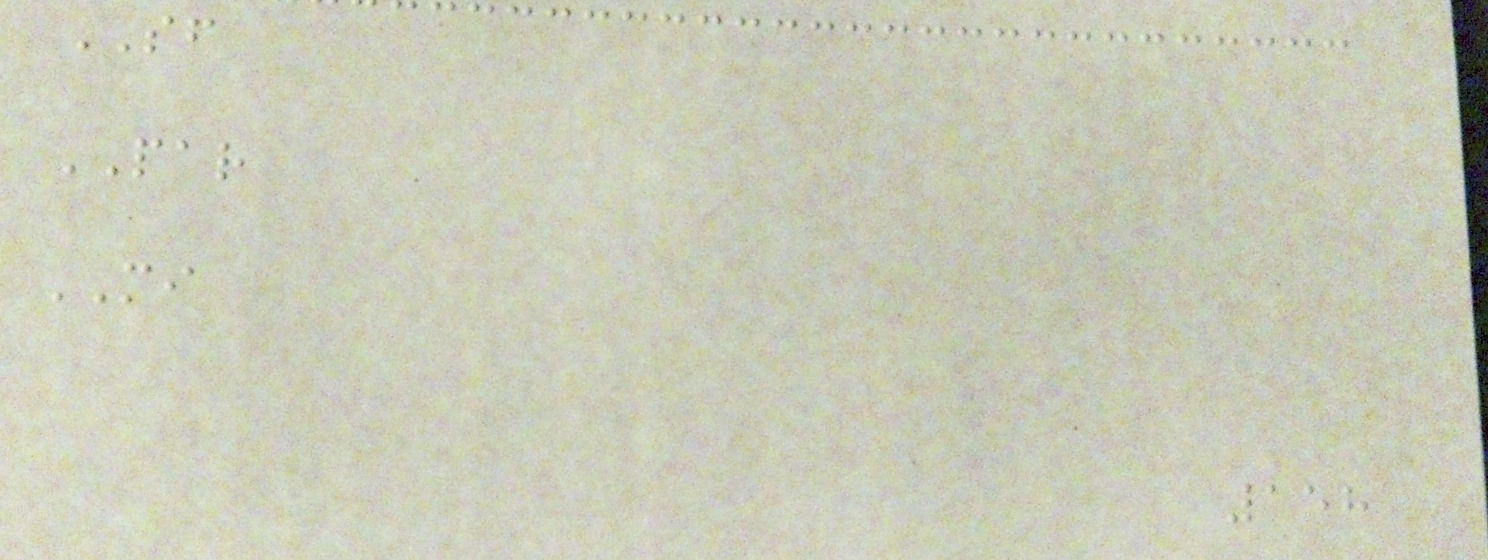SF
PAR
MI
158
